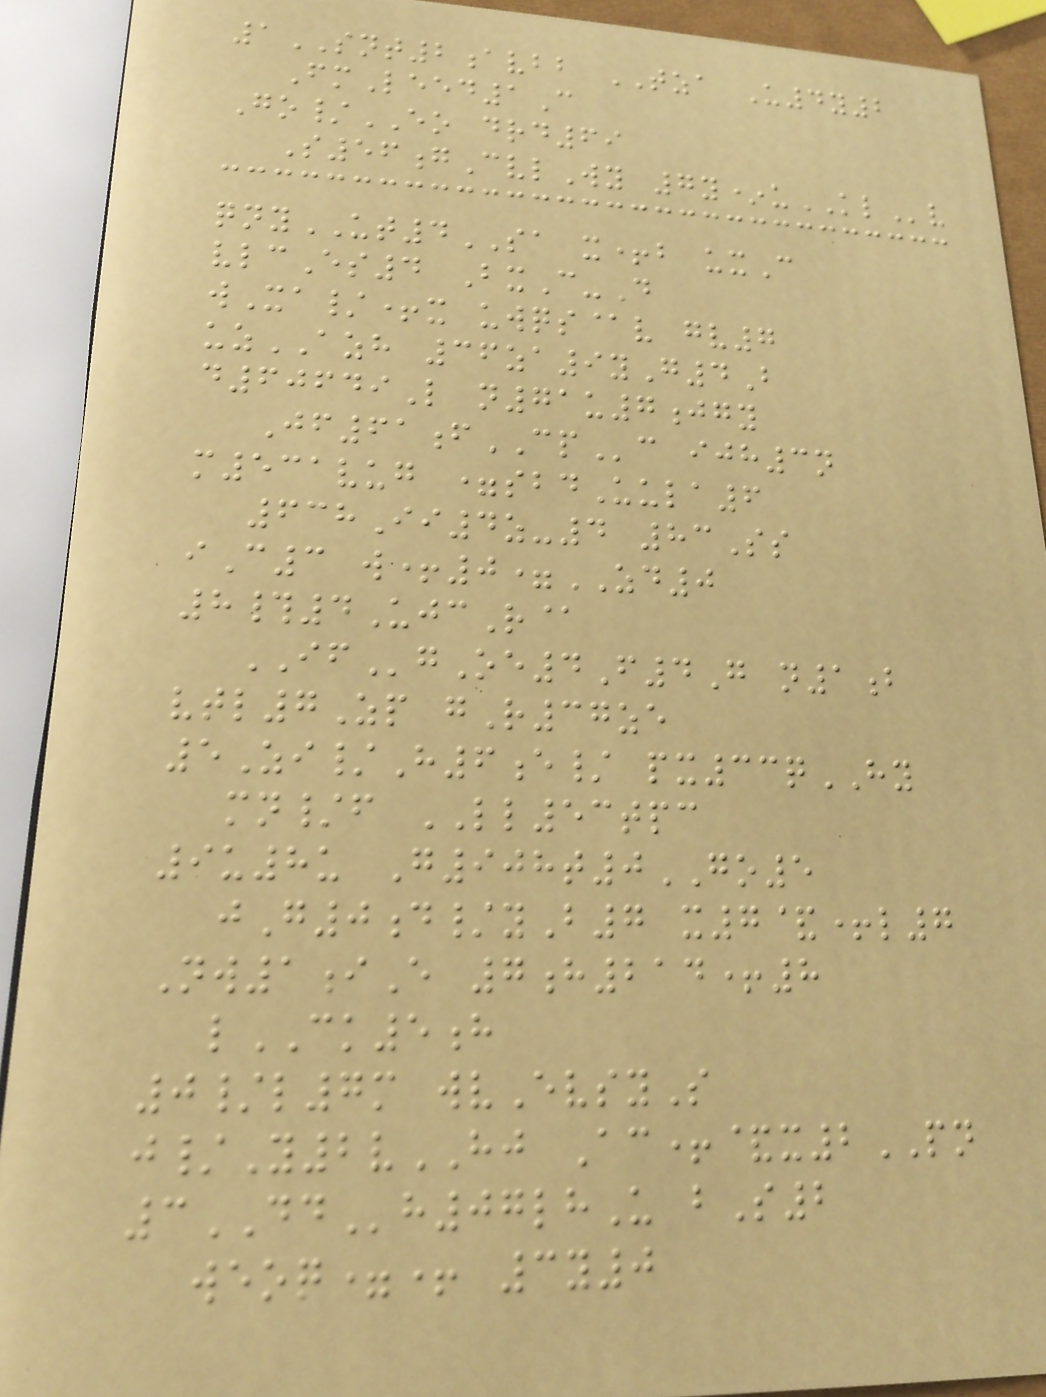1SNT2avbb TZA U4y2
FmLeed1C
Go/EO drd69
S56gCvlWy 7y*uKLv
qnyUT4SA x+b uxC
vlcEs4 BxC-D
wXa/+x uwqs@v gv7
uzAZH 36za9yG4B
d60649L n71u7jgy
Jf61fCPc ijh3n
m531vug =sbdUula6
638Ii4z-4 83Ss
iC3 w+0=ZD0
8#4UjcR@
IFgOe4F4G n1b
vtl7Zp gR37ze
5Zi/H6e/ px33qHY
mn/f LL53tpc
9u8u G908t0GO5
jG0d/yB7 x7&+l7
Nw1iE 7h214+8
lCK5h
0/l7m wvEvsyS
j/Y2vHJ Ac+&x2PN
3DDh07lhU bS2
weoq=+ 3y0
